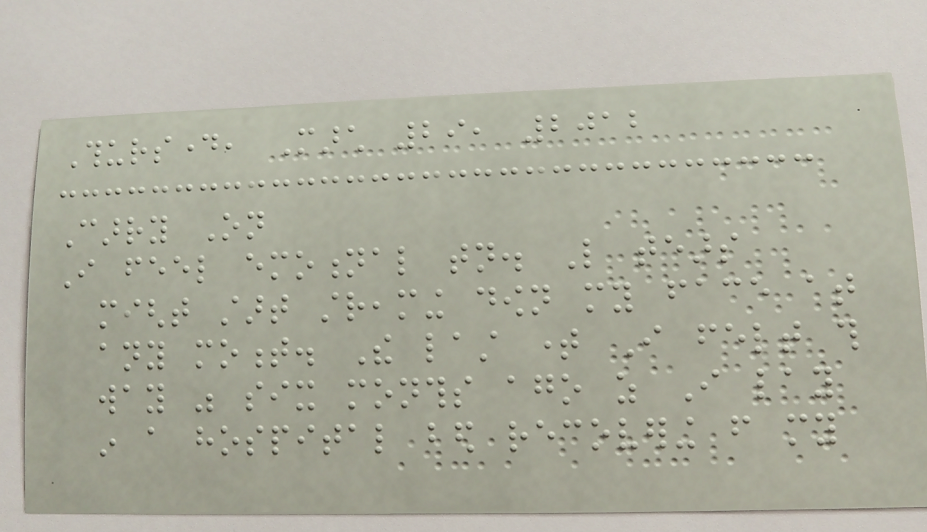Thursday, March 29, 2012
Carry On
I feel emotional tonight. Like tears
might start streaming down my face at
any moment. The last time I felt this
way was six months ago as I lay
in a hospital bed recovering from my
